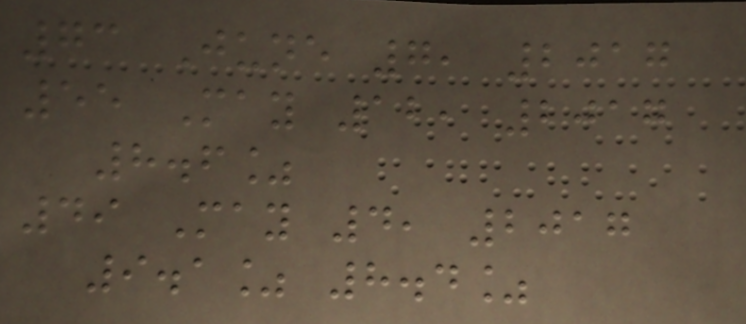73 June 7, 2017
55 May 12, 2017
8.6%
49 May 4, 2017
9.1% 8.4%
